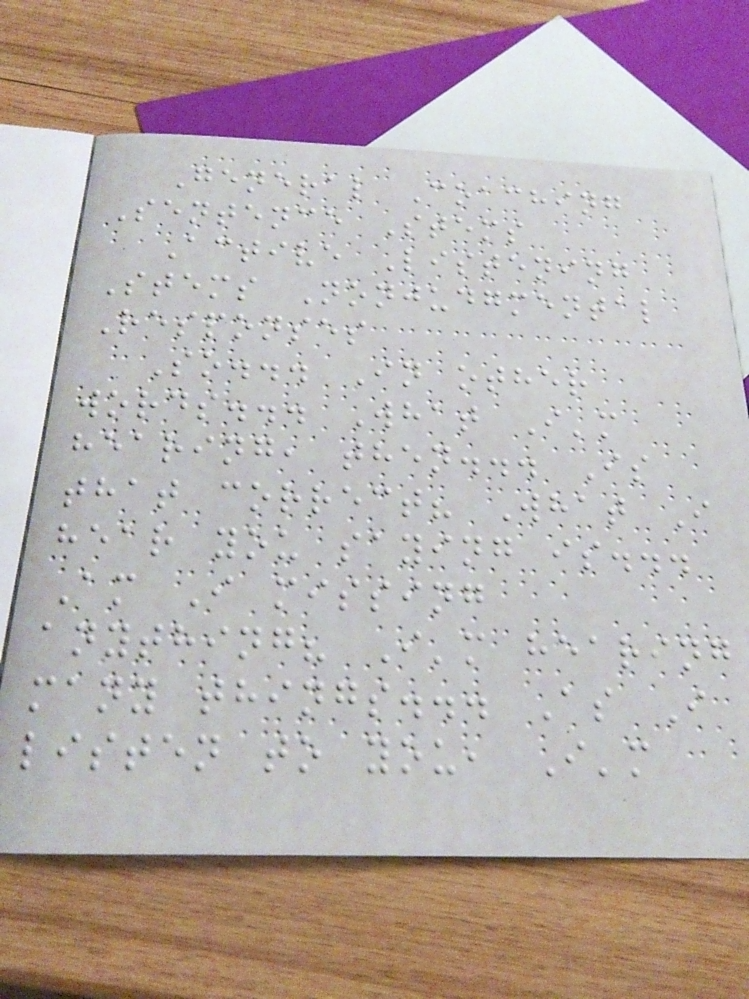General Coaching
Sentence Stems
Active Listening
Stems Nonjudgmental
Responses
So... In other
words... What I'm
hearing, then... Is
that correct? What I
hear you saying is...
Am I missing
anything? I'm hearing
many things... As I
listen to you, I'm
